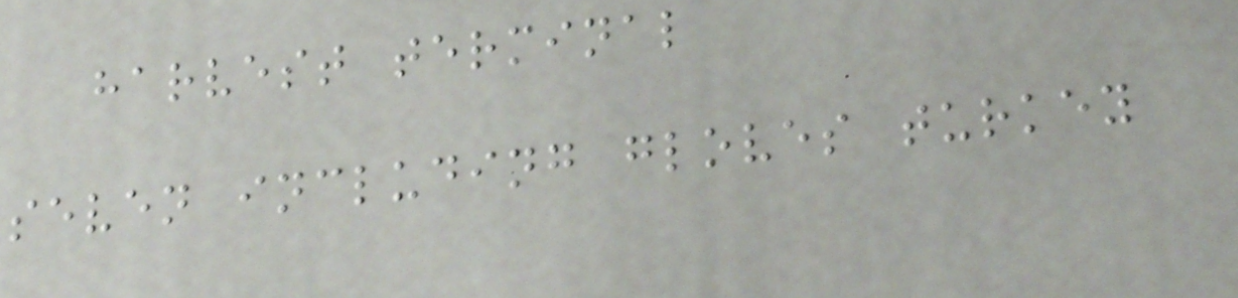harvest terminal
seven including gloves turkey
